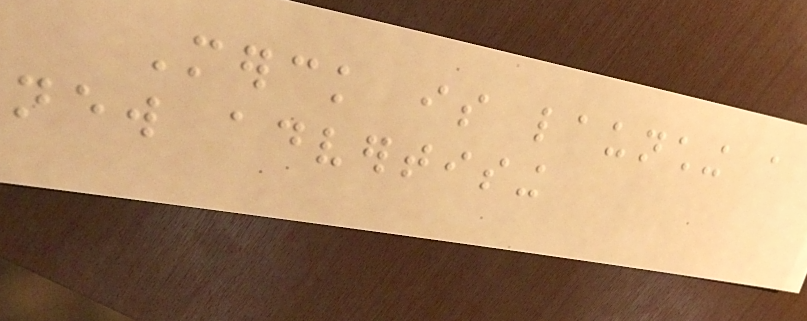Merck is launching a
new advertising
